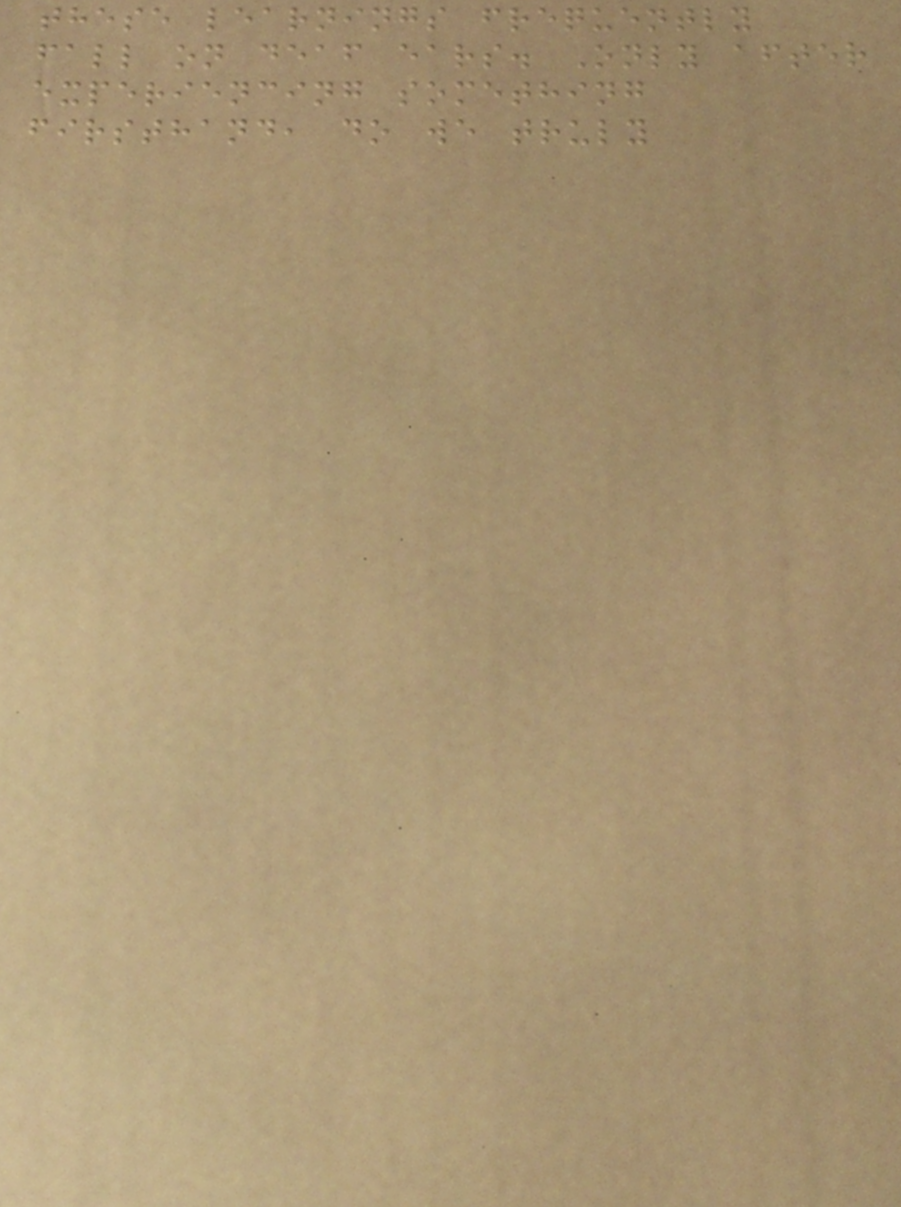these learnings frequently
fall on deaf ears. Only after
experiencing something
firsthand, do we truly
